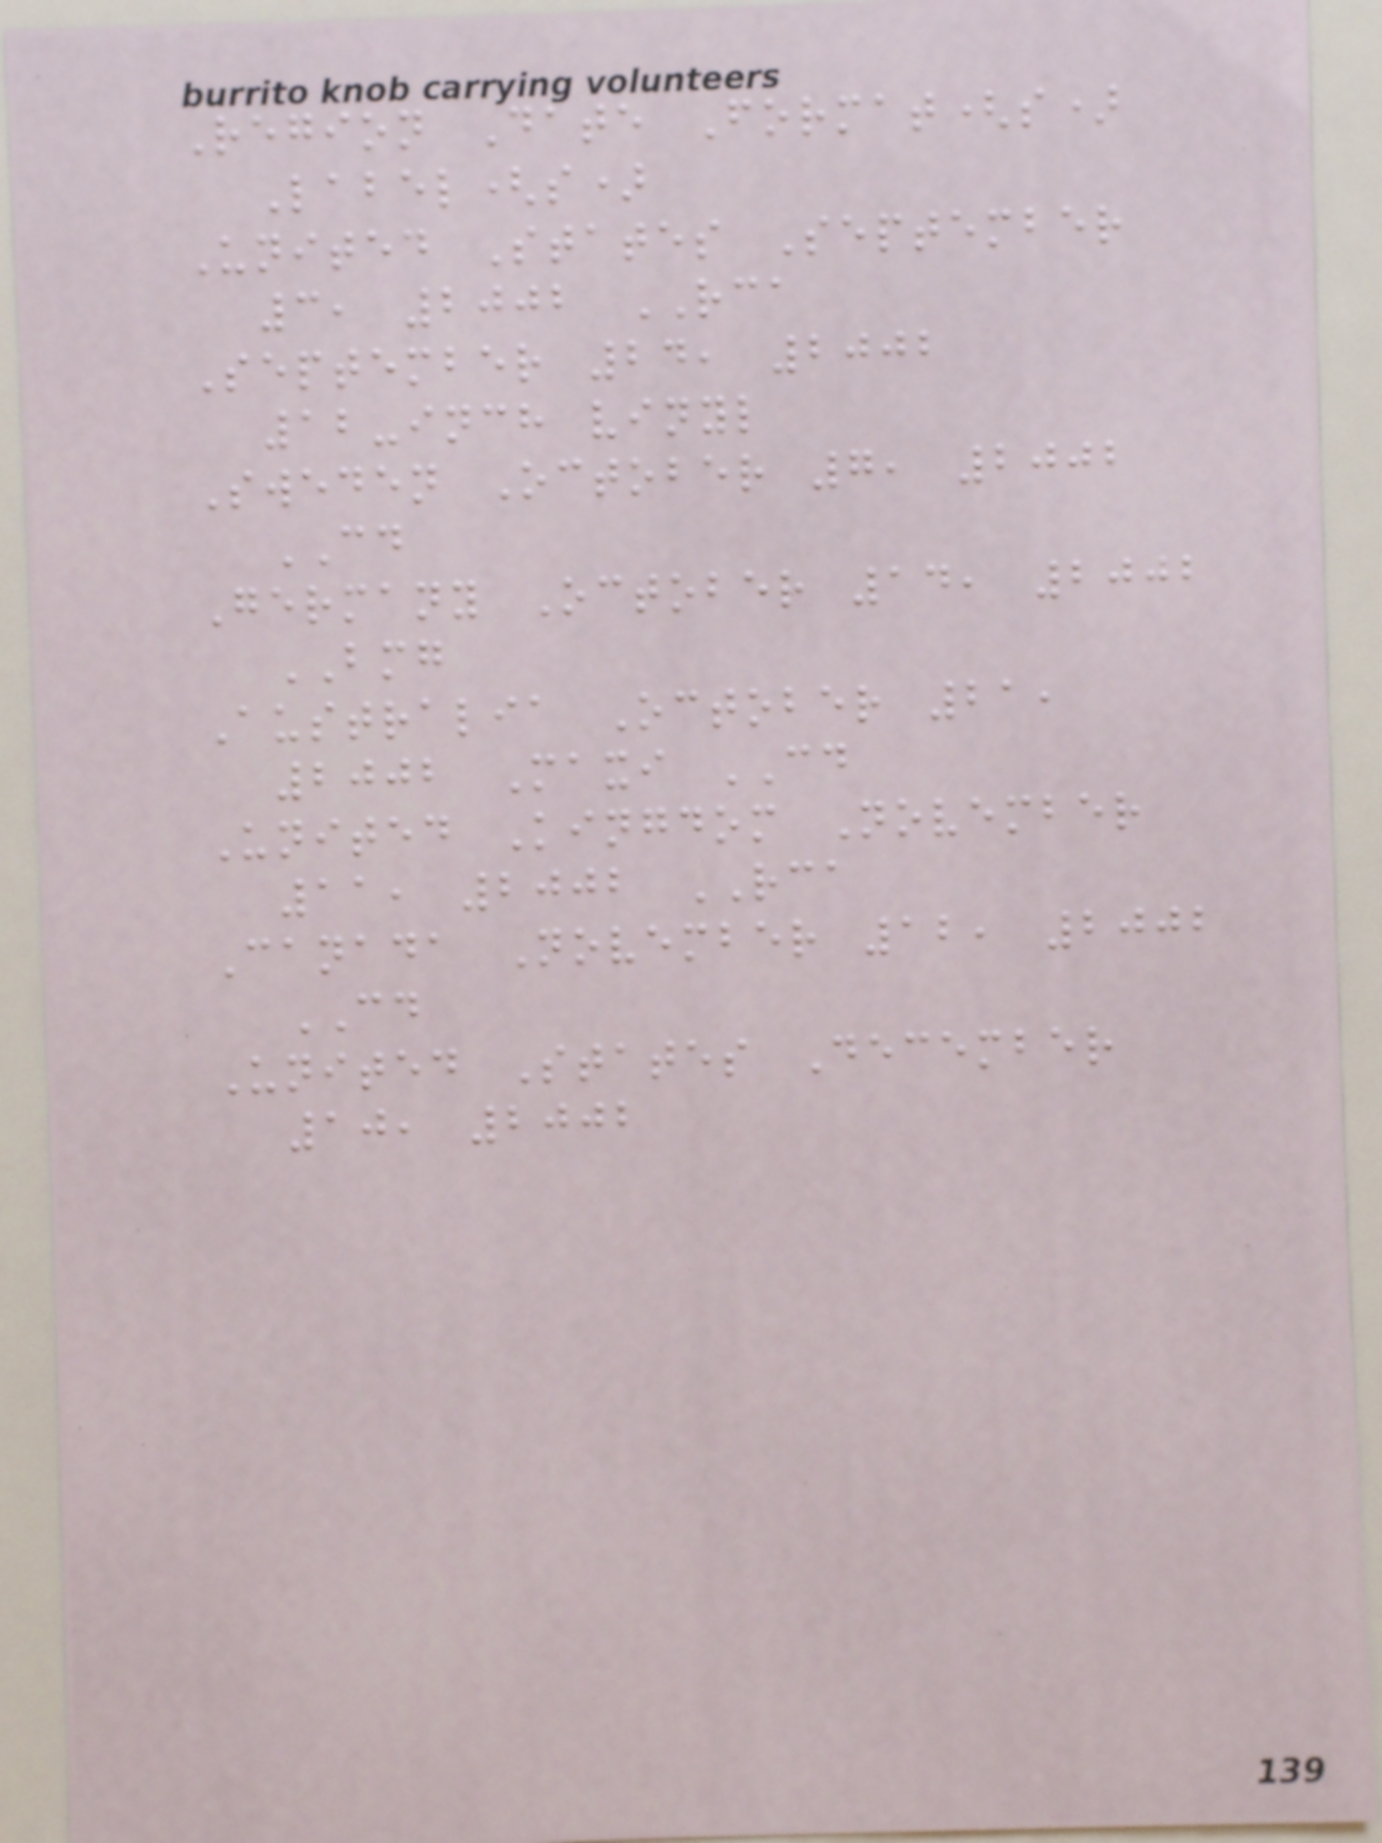Region Date Format(s)
Label(s)
United States September
3, 2002 RCA
September 24, 2002
12-inch vinyl
Sweden October 7, 2002
CD
Germany October 14, 2002
BMG
Australia October 21,
2002 Maxi CD
United Kingdom November
11, 2002 RCA
Canada November 12, 2002
CD
United States December
10, 2002
